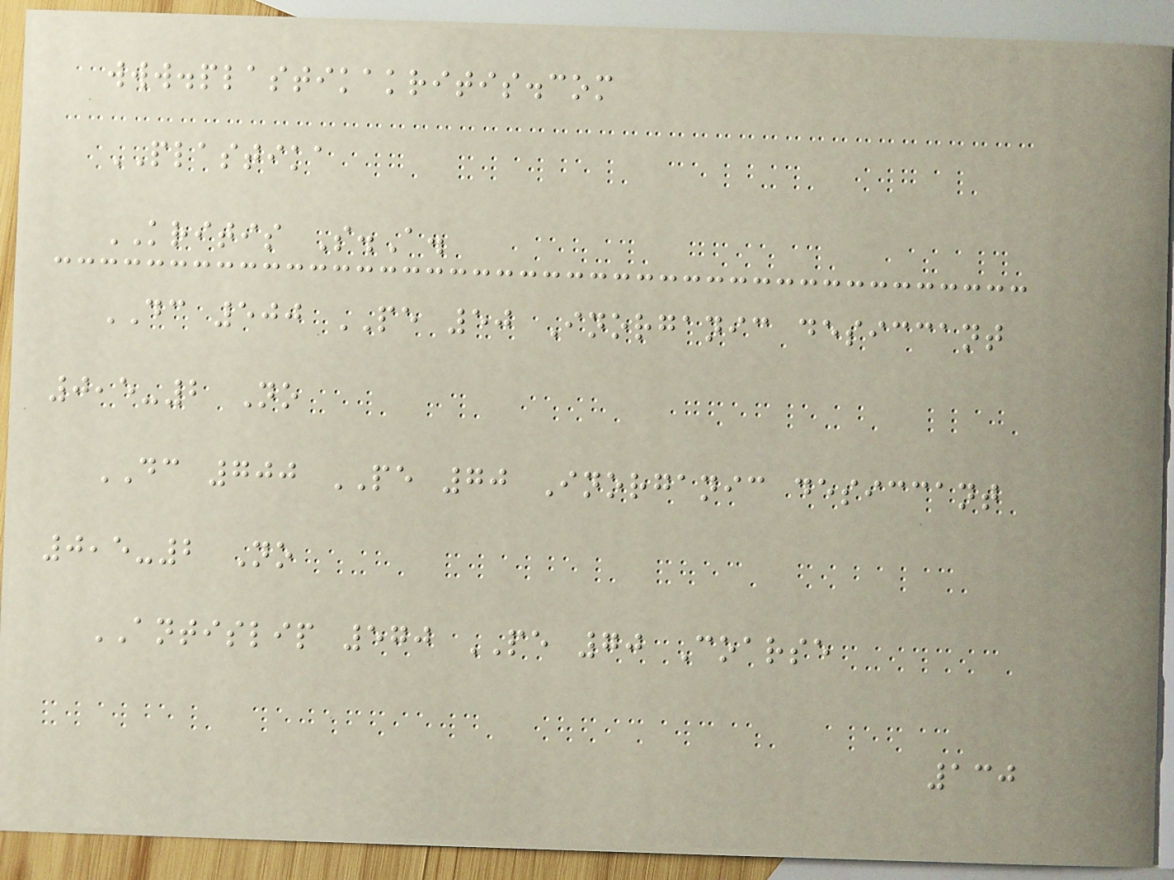www.plastikakritis.com
PLASTIKA
KRITIS S.A.
DC 500 PE 50 Inorganic desiccant
0,5-2 No
DC 700 PE 70 Inorganic desiccant
0,5-2 No
ANTISLIP 570 PE 70 Coarse
130
